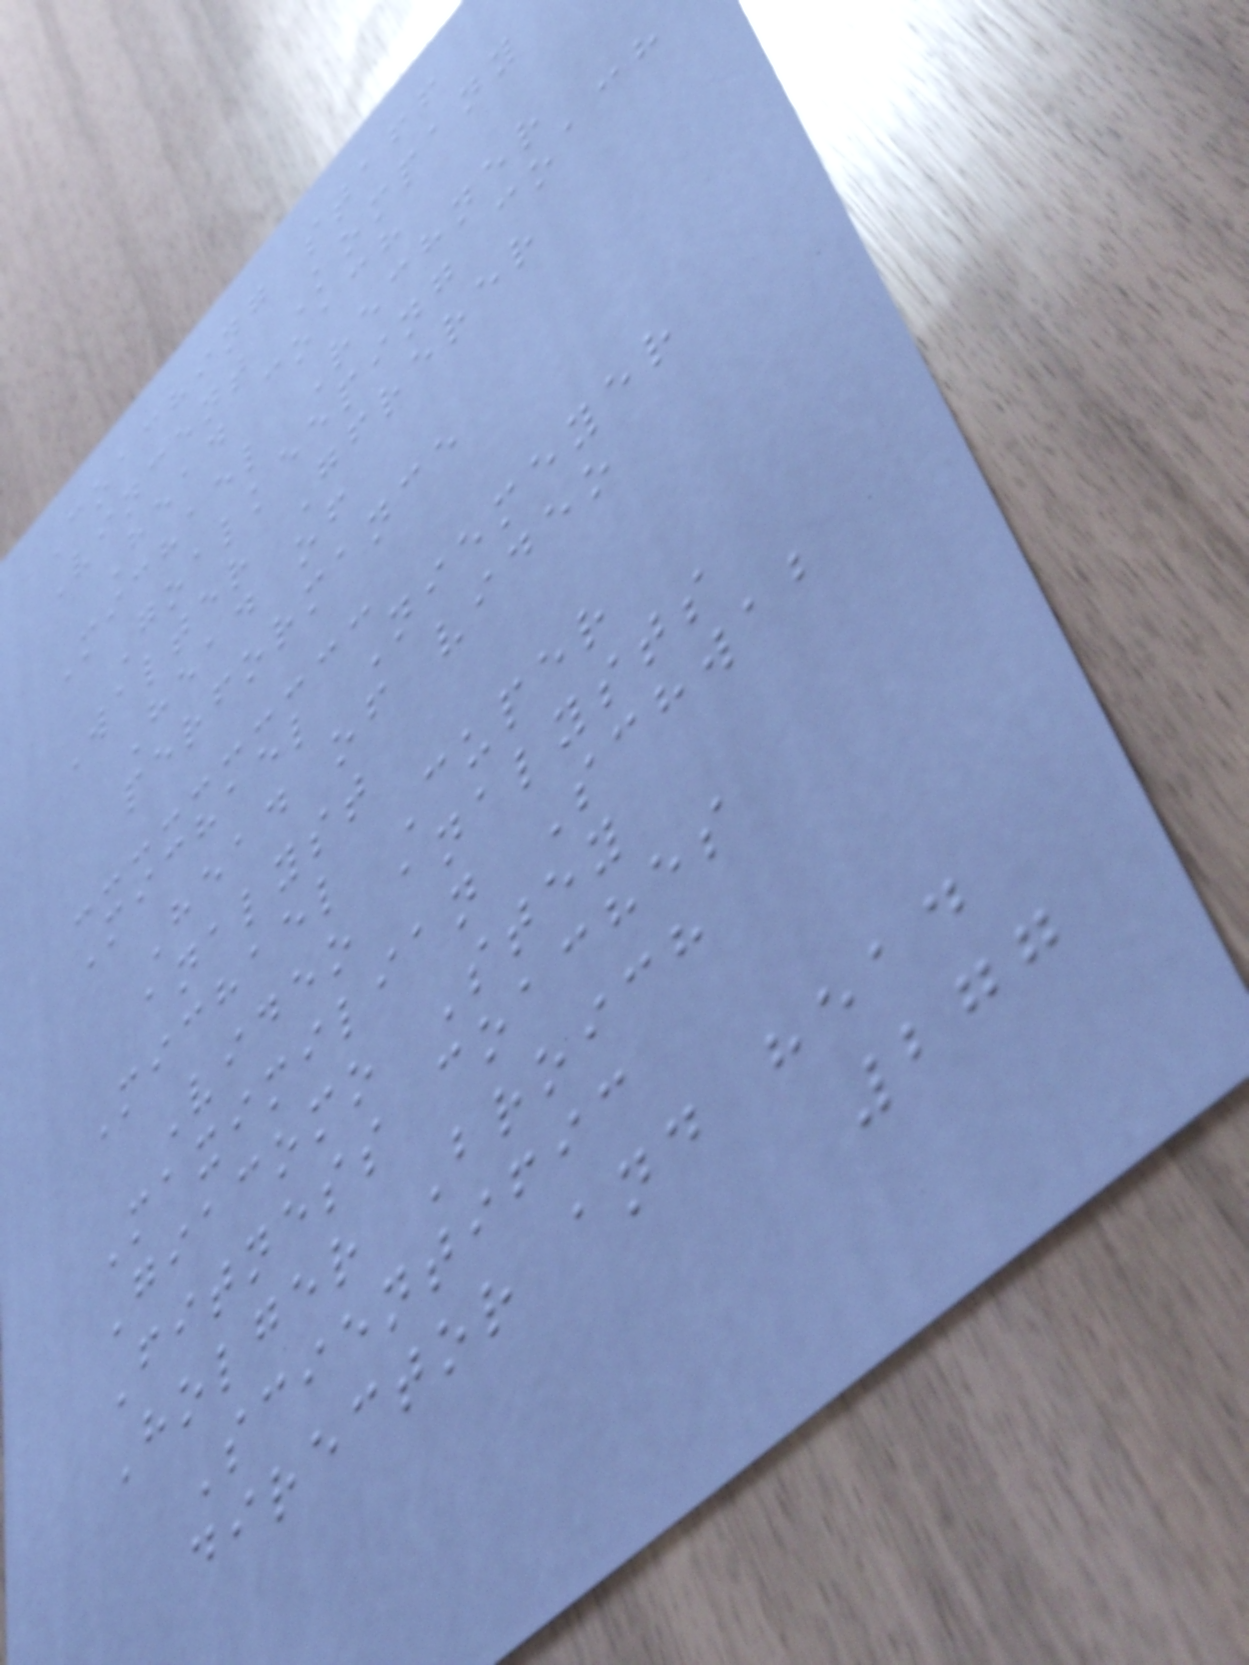Coaching staff
Vincent Kompany
Head coach
Michael Rechner
Goalkeeping coach
Walter Gfrerer
Head of
performance
Michael Niemeyer
Head of video
analyst
Michael Cuper
Video analysts
Maximilian Schwab
Giacomo Stey
Fitness coaches
Holger Broich
Scientific
director and head
277
